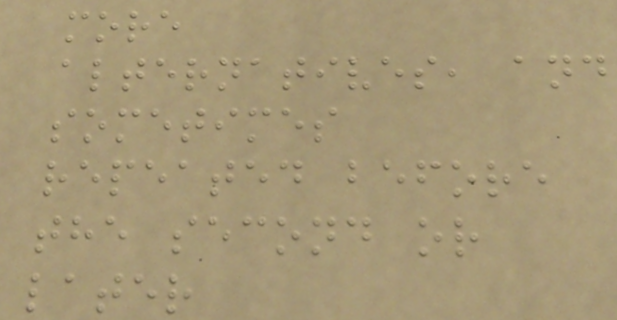more
alternatives, and
sometimes
repeated before
the second or
later
